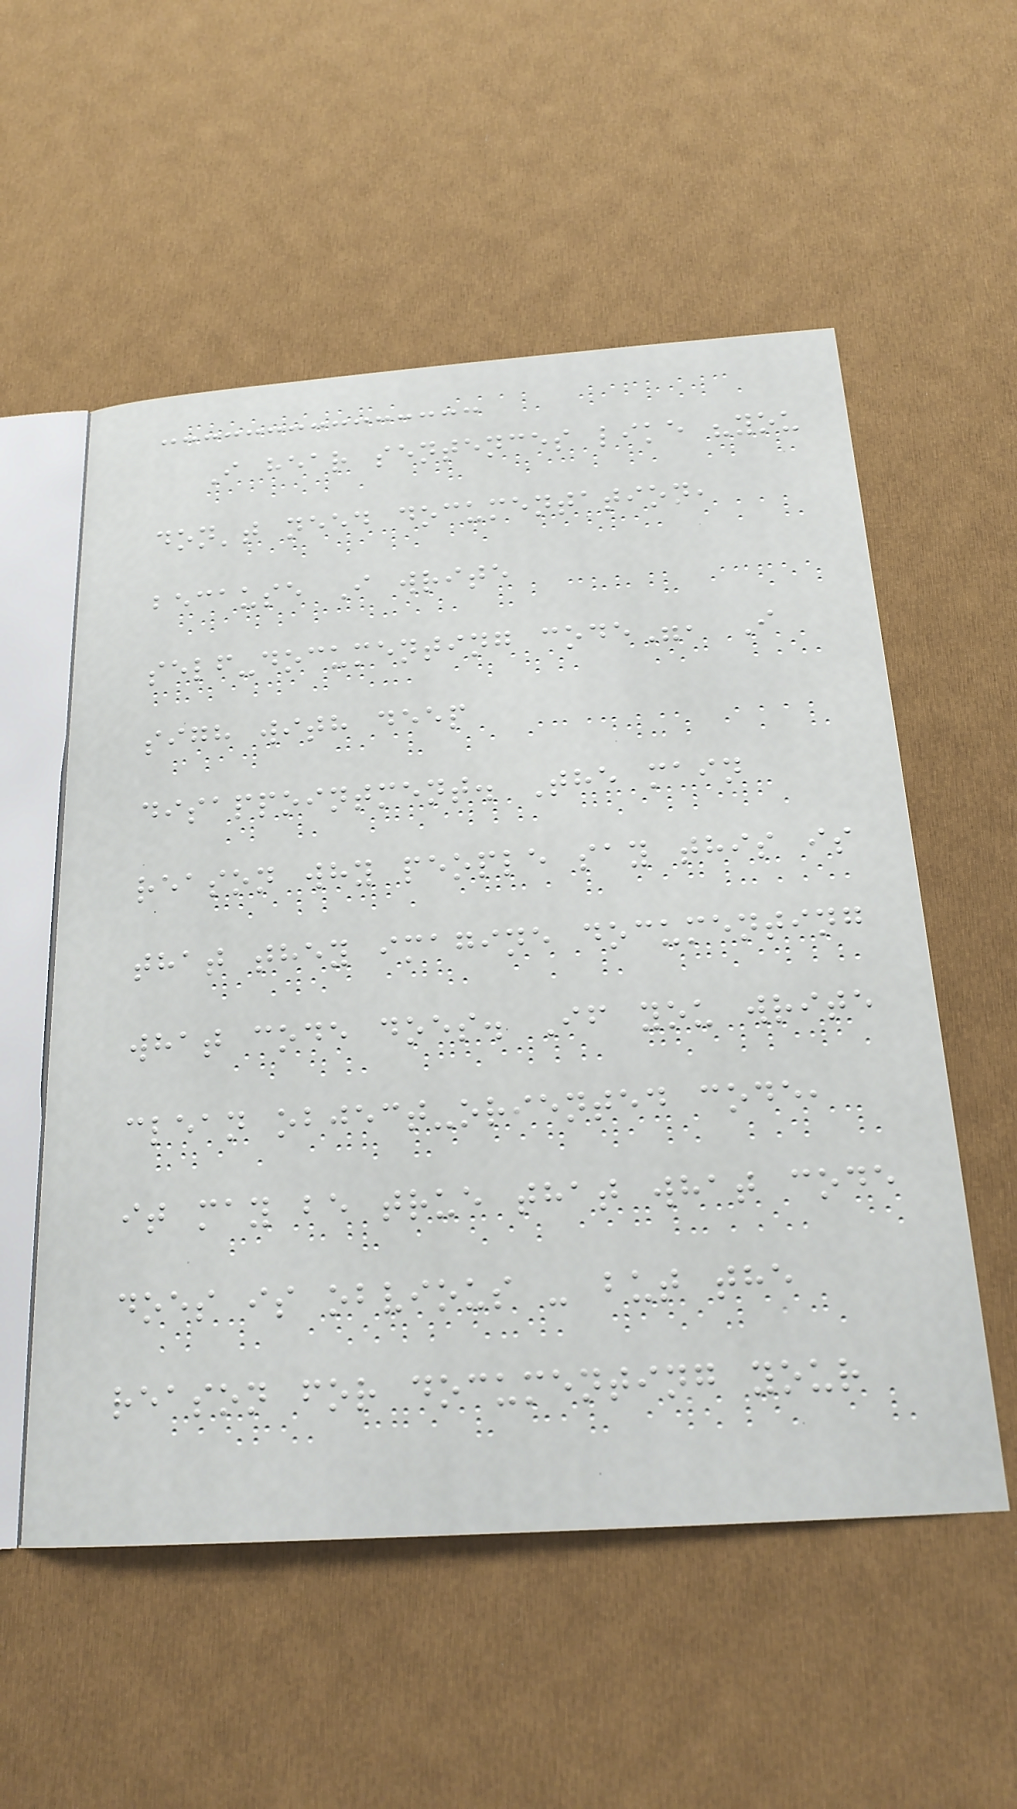I hear sentences like "you
don't need documentation,
because I write
self-documenting code", I
sigh with deep
disappointment. The main
reason why people say this is
that they imagine documenting
what code does. If you write
clean object-oriented code,
it may be true that what code
does is obvious - but the
reason for documenting your
